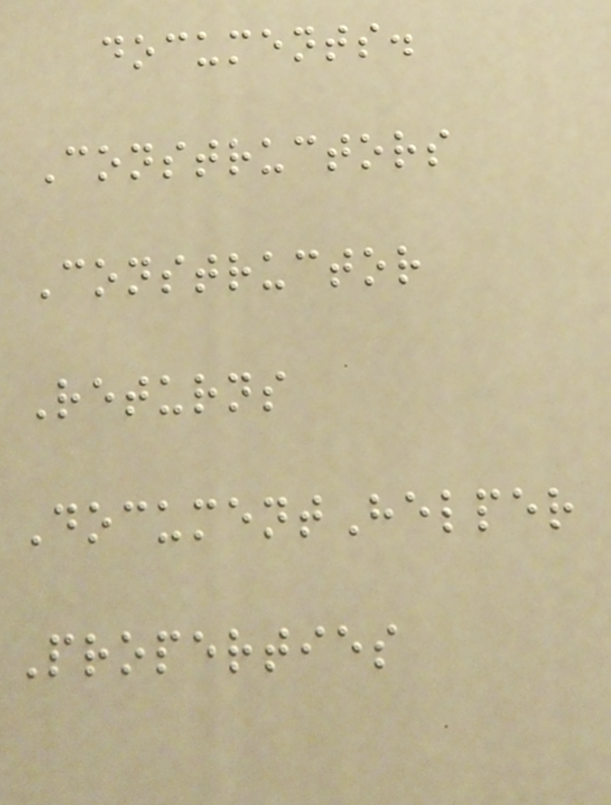documents.
Constructors
Constructor
Returns
DocumentHelper
Properties
